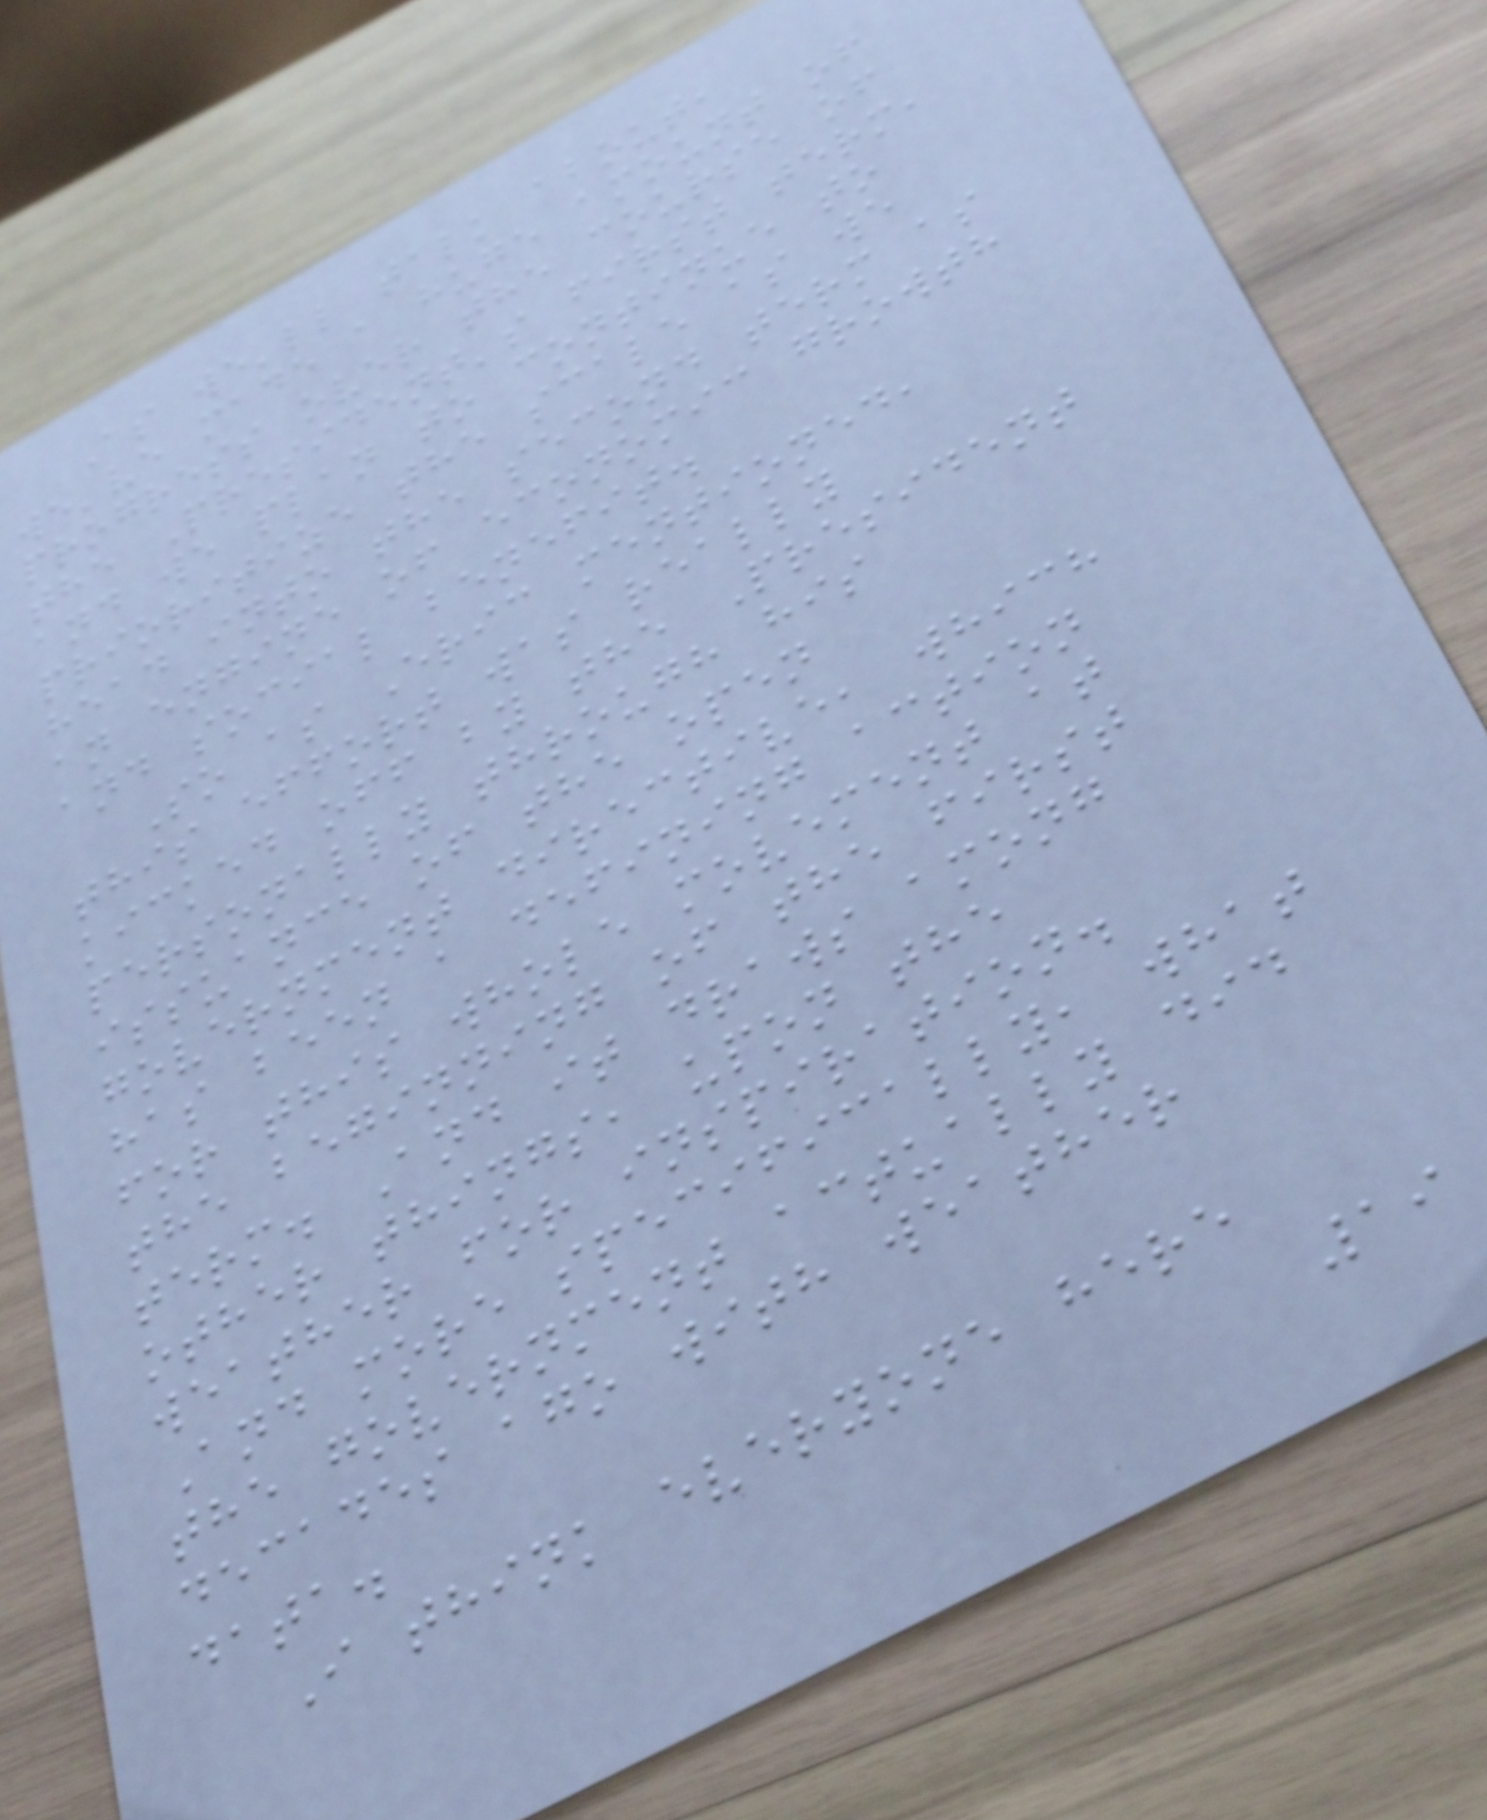As we'll talk about,
we've made a huge amount of
progress over the course of
the President's first term,
and we plan to continue to
prioritize the scale as we
head into the second term as
an engine of economic growth
and social benefit.
So as Eric mentioned,
this effort was really
kicked off by the President
personally through his
issuance of the open
government directive, which
has been a defining action
for this whole movement at
the beginning of the first
term. And it draws among
other things, upon the
weather for inspiration.
And more specifically, what
the government actually did
decades ago with weather
data.
I think everyone here
19
